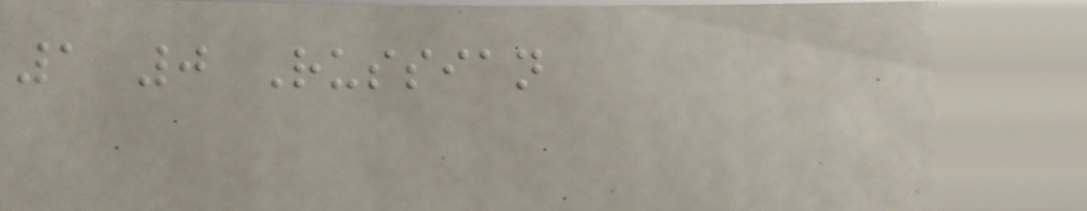1 0 Russian
